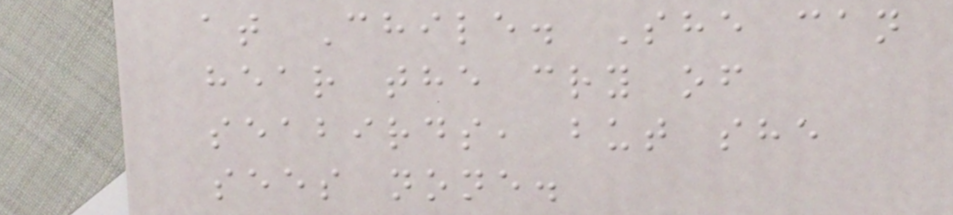at Chile. She can
hear the cry of
seabirds, but she
sees none.
